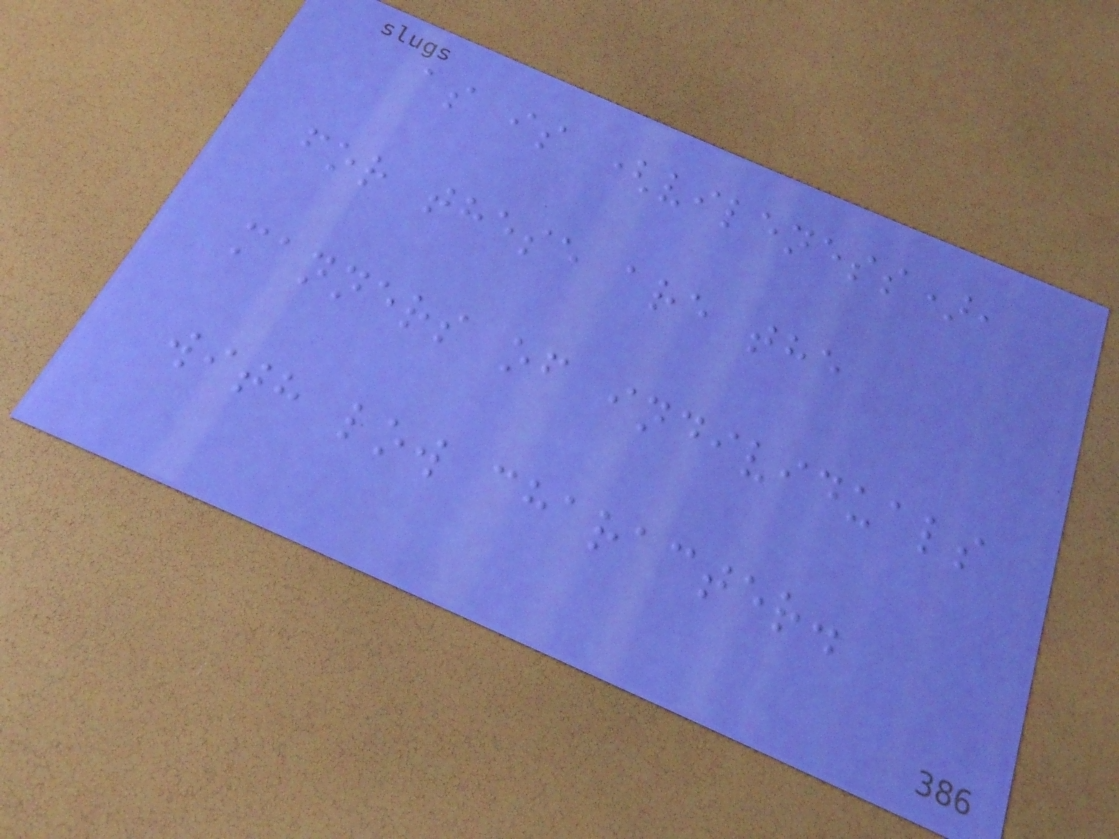as is (vileness),
for these are the
manners of individuals
with low character.
